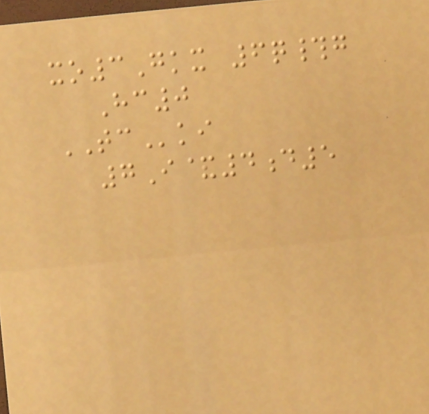xo3Gkx 6q#g
Hc0
TCki
7I&4d5
